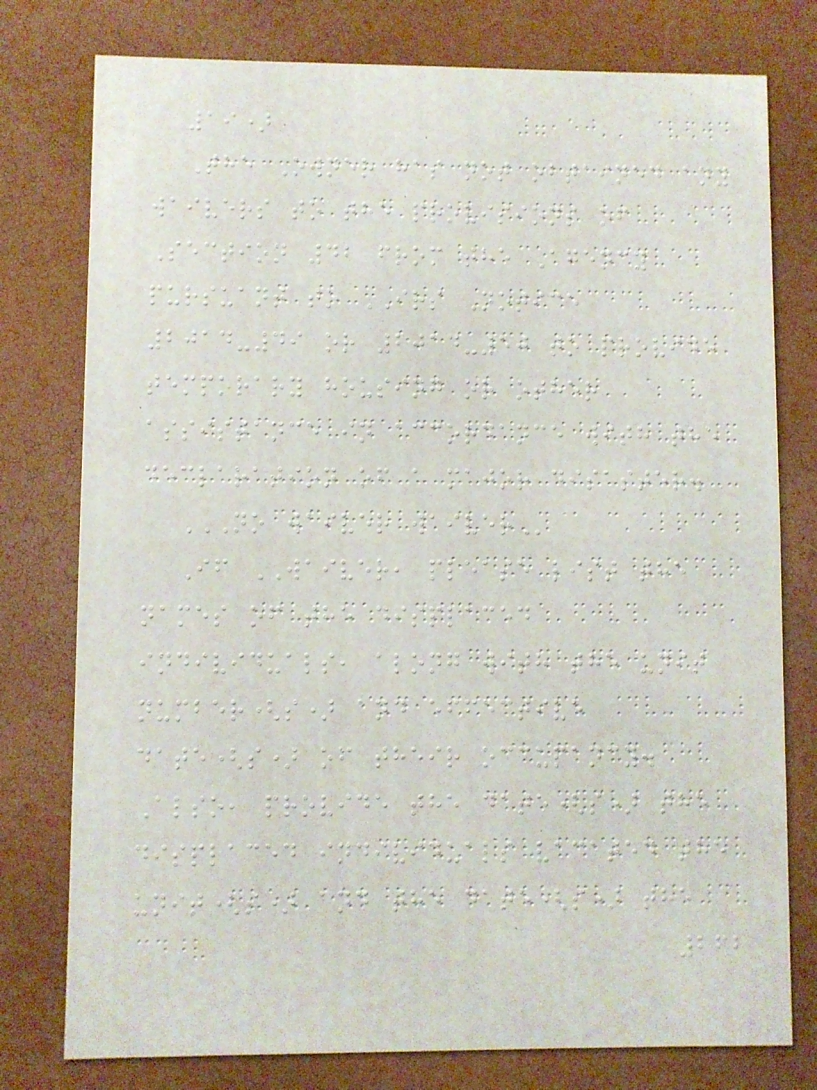19)
The Owner has not obtained any
waivers to the provisions of
Section 42 from the Agency
pursuant to IRS Notice
2014-49 or 2014-50 to provide
temporary housing or other
assistance in accordance with the
declaration of a major disaster.
NO WAIVER WAIVER
If WAIVER, please list the
names of the displaced
individuals, along with the unit
number(s) and effective
date(s) of their occupancy.
Also, provide the date(s) the
displaced individuals vacated the
unit(s) and the date(s) the
262
